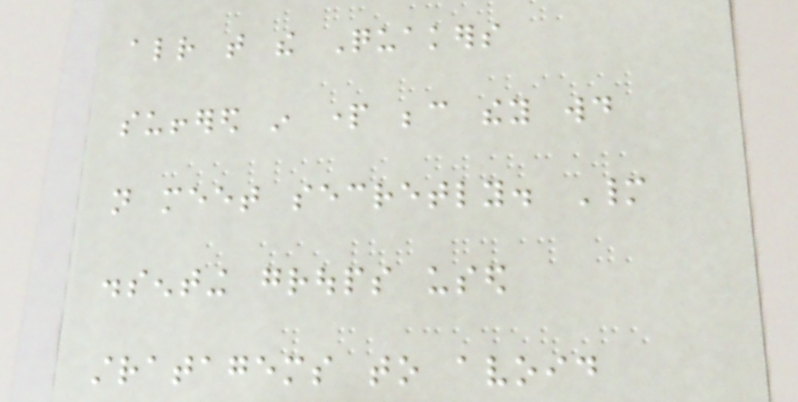already that the Quakers
suffered in part because they would
not meet secretly. Many
dissenting groups used
stratagems to avoid
